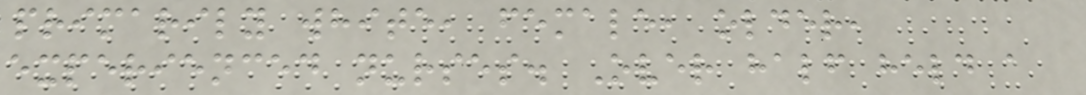primarily white, female, older,
experienced nurses. Over half held a
